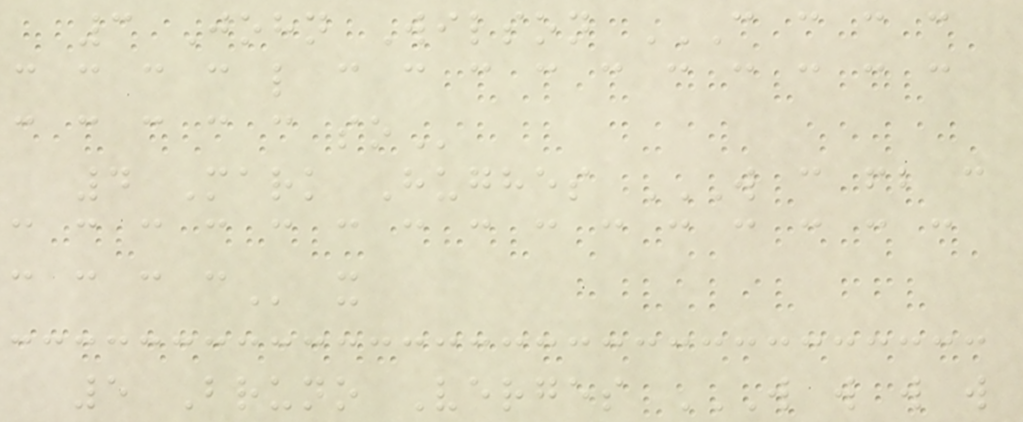3 John Wilson C C C C
C C C C L C C C C C C C C C C
C C C C C SO
4 Mark Hughes W C FB C
C C C C C C C C C C C C C C C
C C C C x
5 Bruno Verges W W W W
